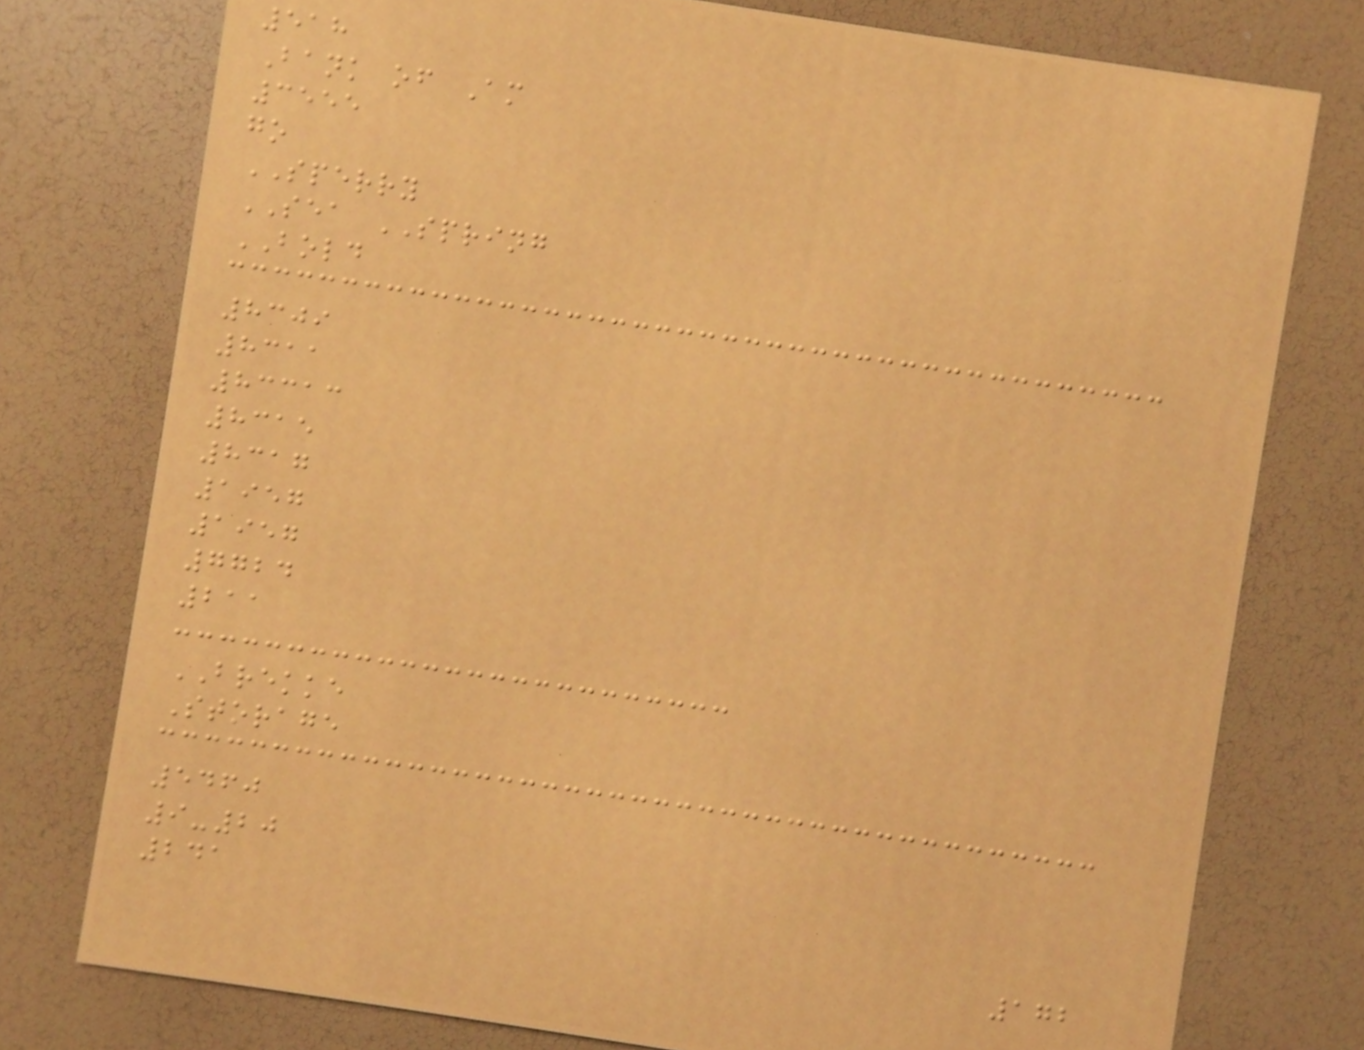518
Bank of Am
3555
go
SPERRY
SEA SPRING
BOLD
8309
8311
83313
8315
8317
1957
1957
7724
211
BREKKE
Storage
5460
9-20
241
172
